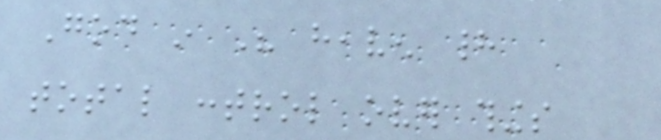God in His heaven had
total control over things
